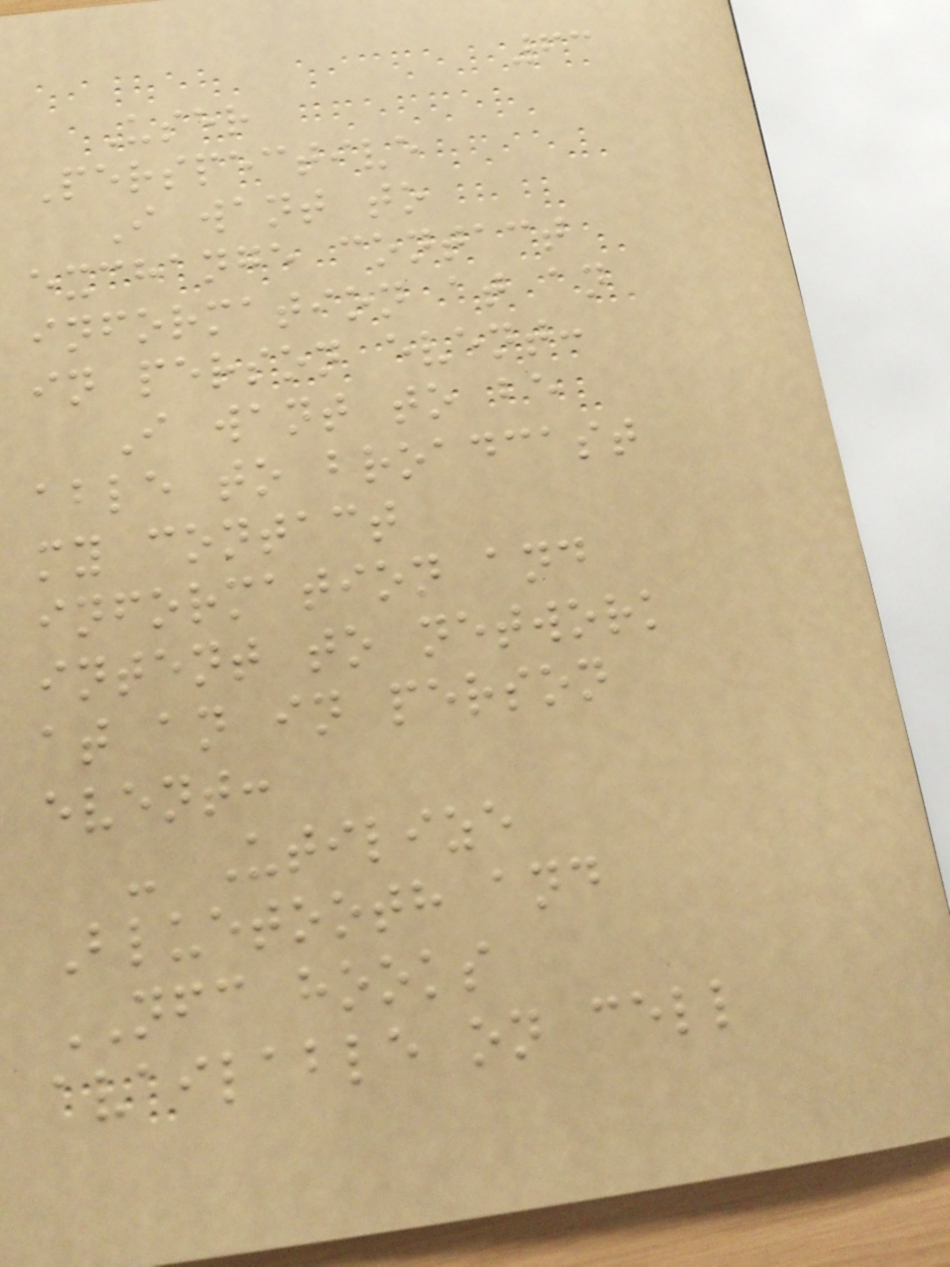63
User
Perspective
I want to
exchange contact
information at an
in person event:
I want to be
able to broadcast
my contact
information and
intent to network
at an in person
event:
- Utilize
Bluetooth and
NFC hooks
available on cell
